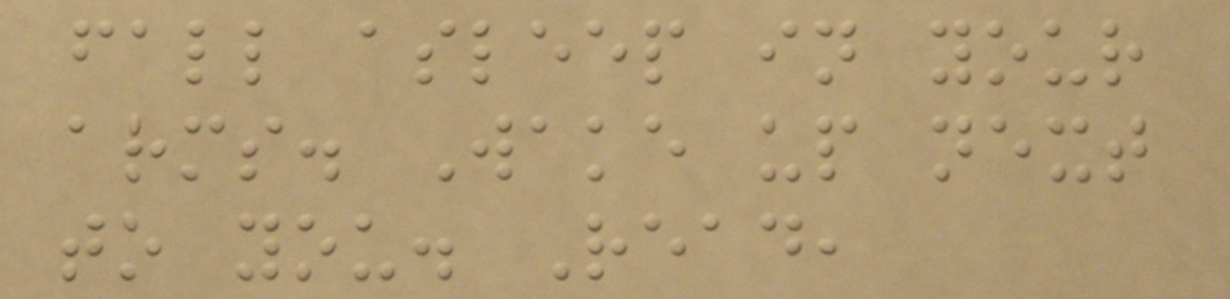fall asleep in your
arms. Wake up next
to you. Read,
